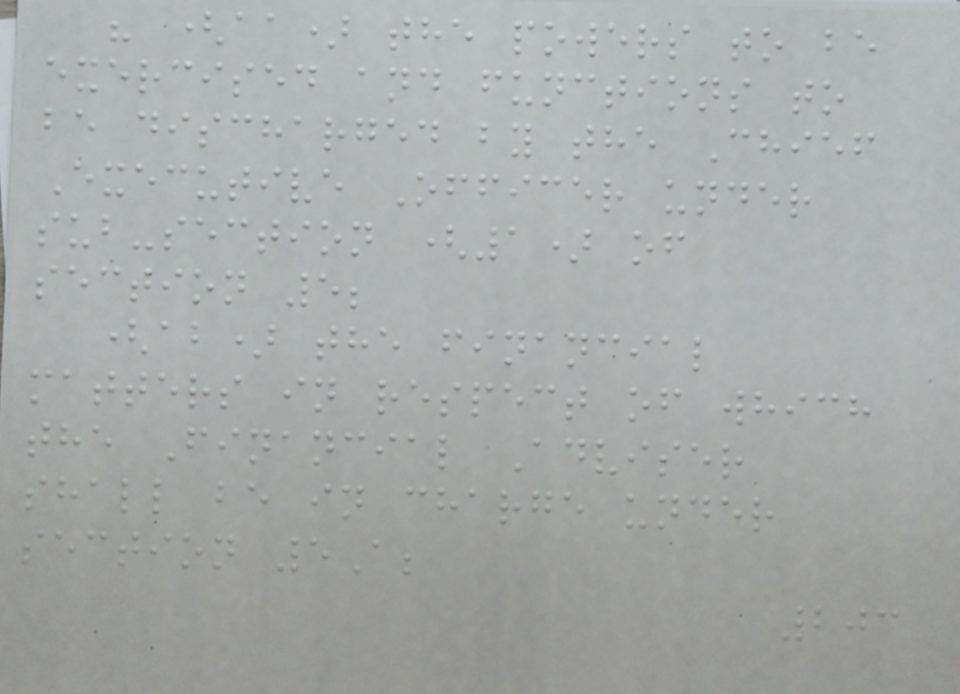" (aa) the powers to be
exercised and functions to
be discharged by the Chief
Executive Officer under
sub-section (1) of
section 5;
(ab) the financial
matters in respect of which
the Financial Adviser
shall be in charge under
section 5A;
203
